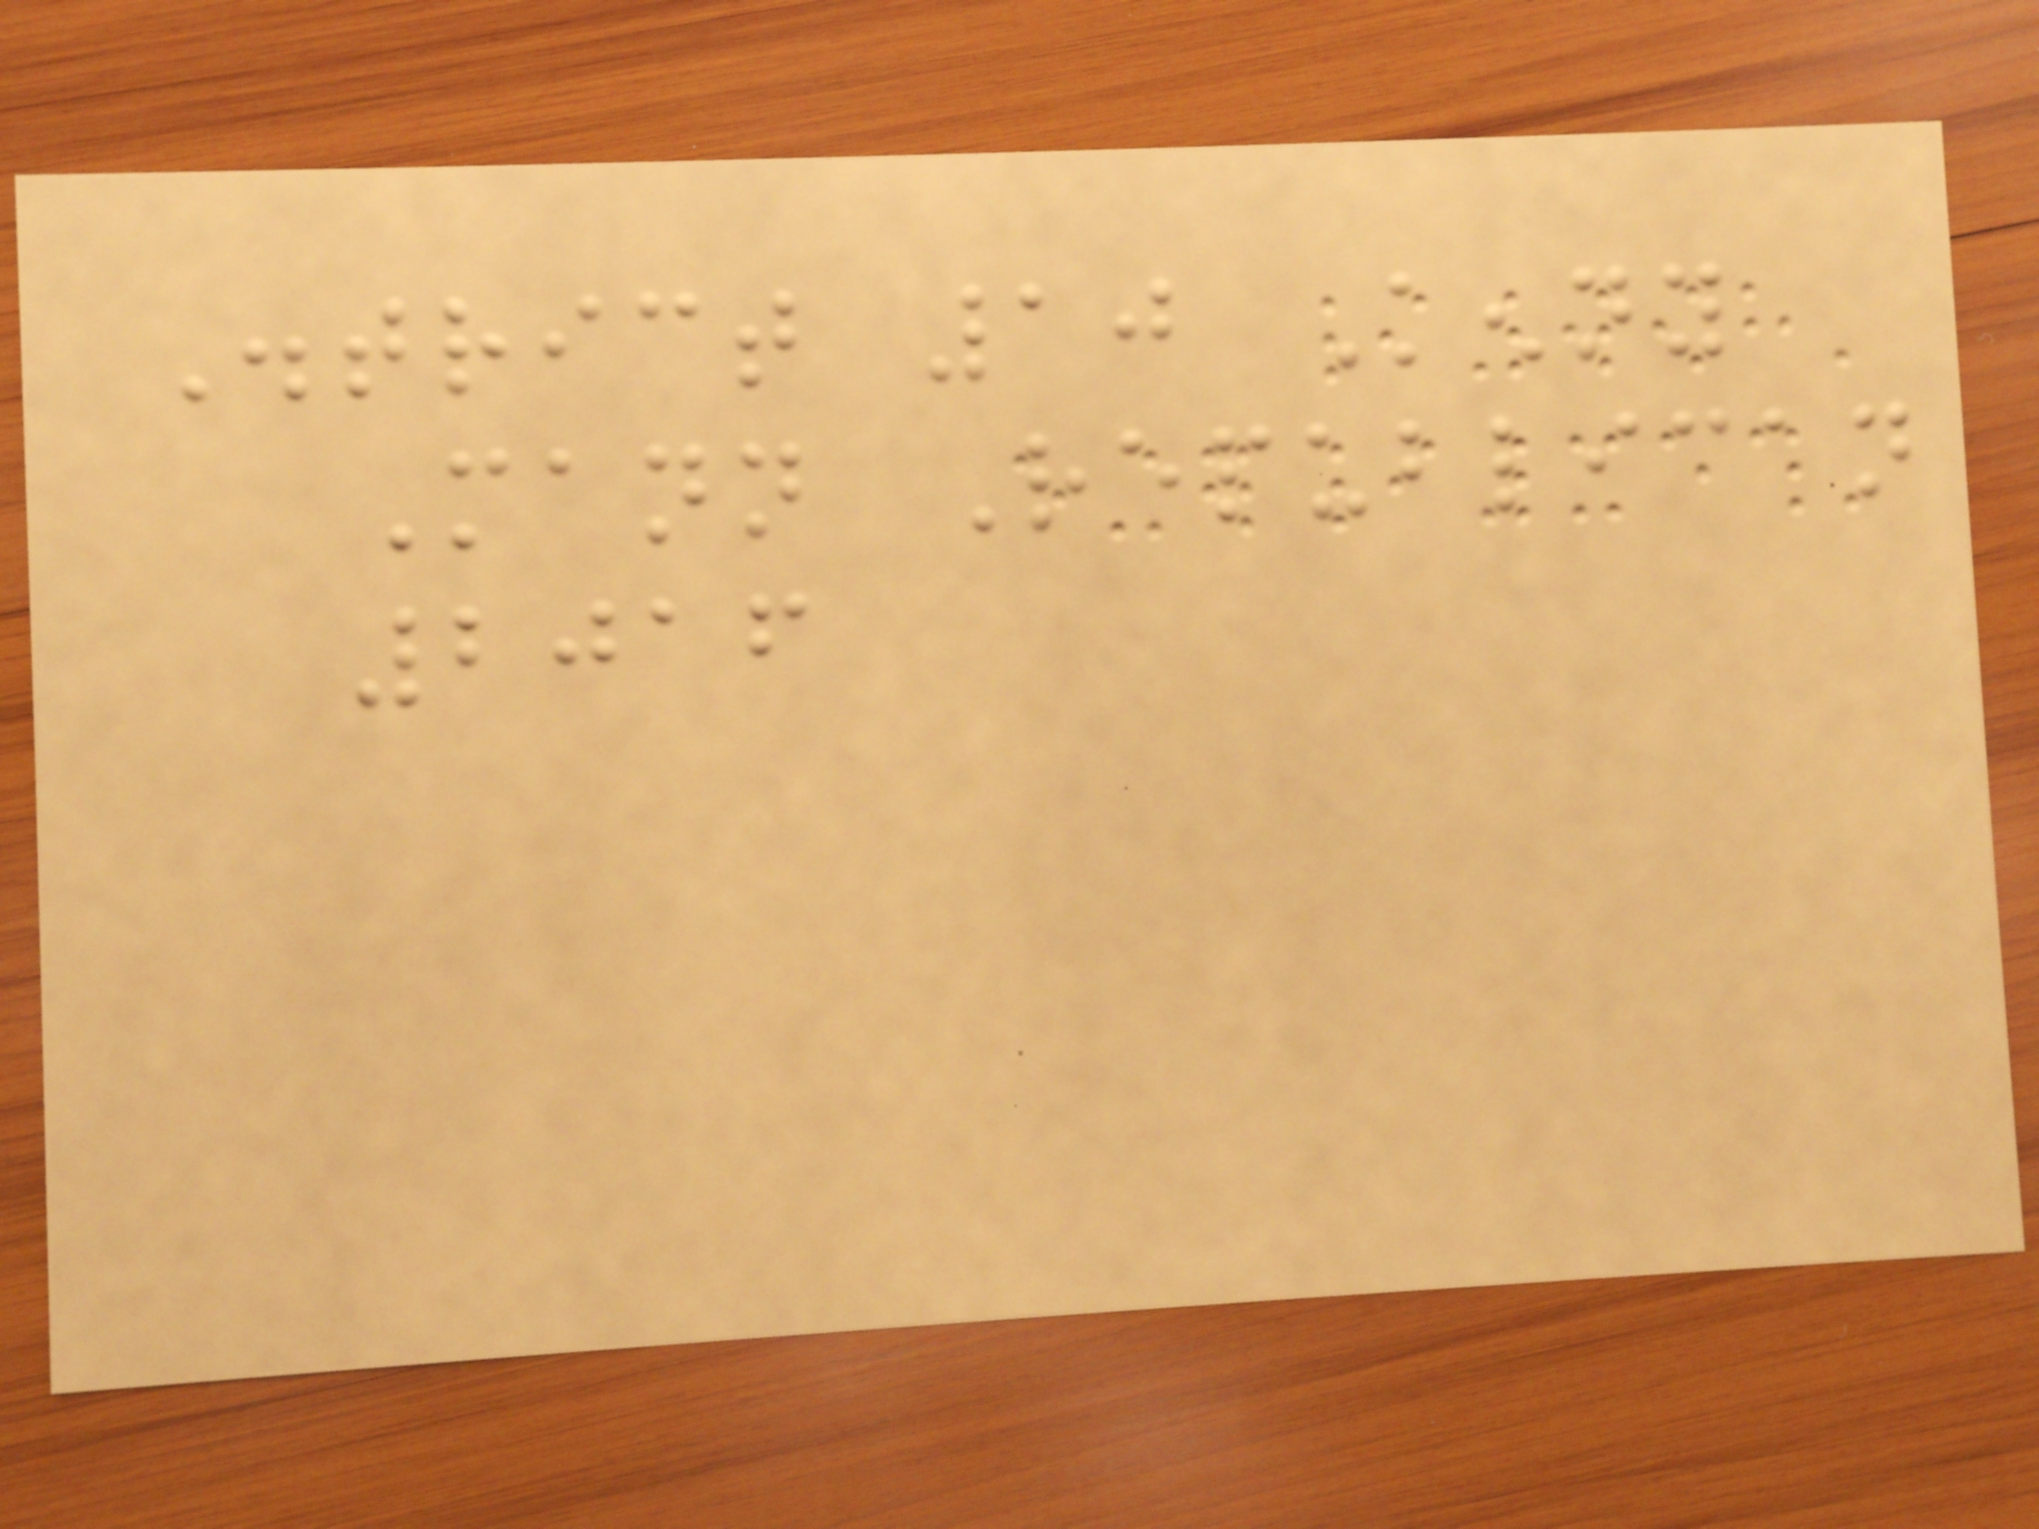District 10 Kenny
Mann Republican
2016
